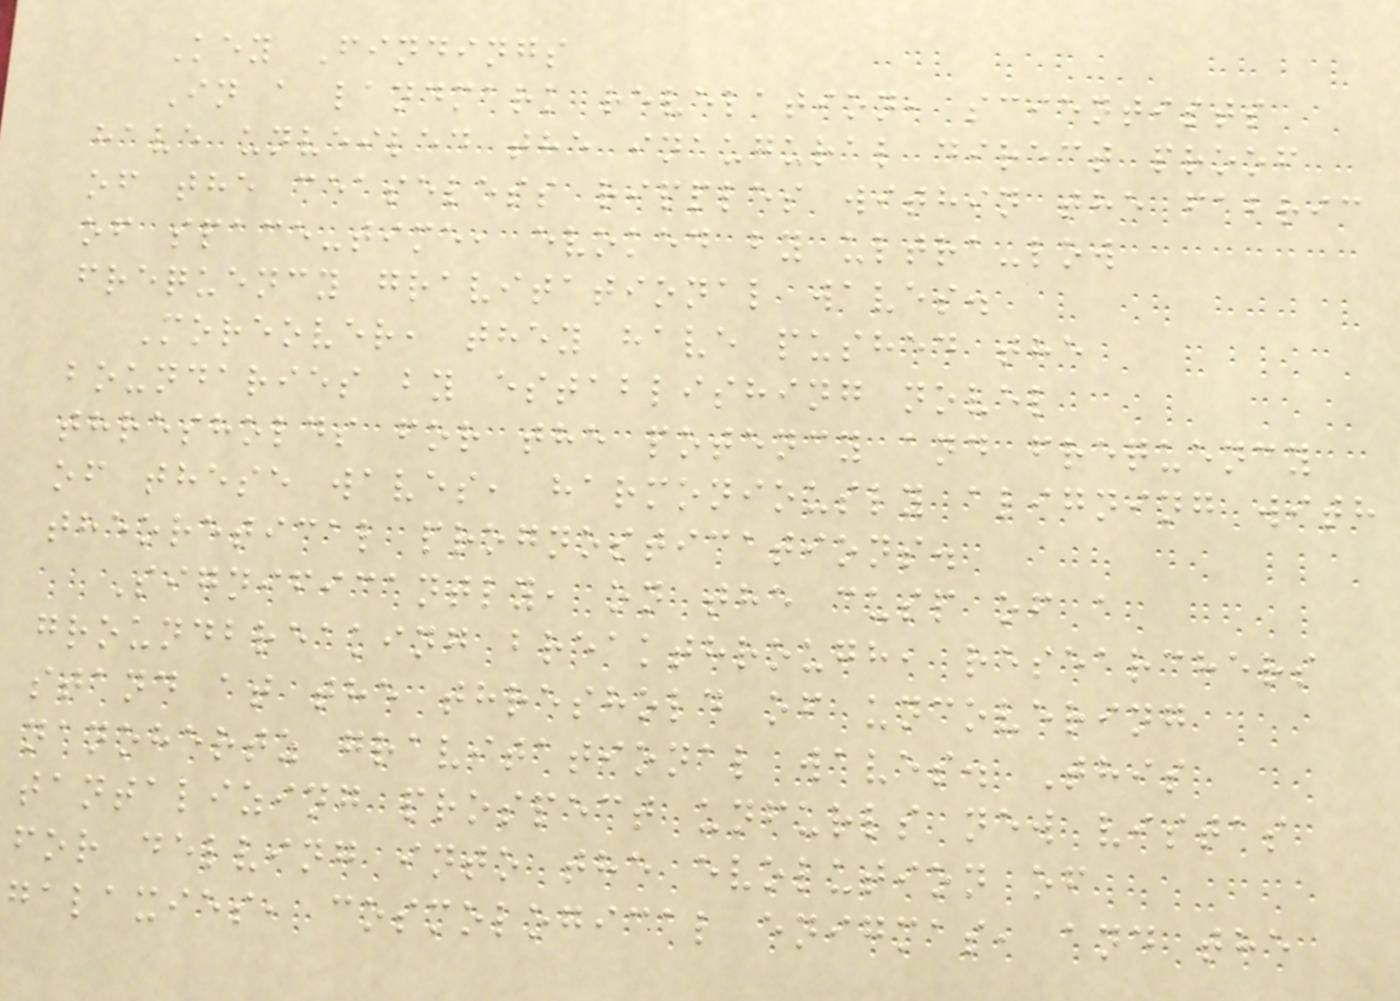Key Findings
In a landmark revelation, scientists
have unveiled the inaugural direct proof
of the ceaseless ripples within the fabric
of space-time, evoked by ultra-low
frequency gravitational waves.
Moreover, they have pushed the
boundaries by establishing novel
thresholds for the potency and frequency
of these waves, harmoniously aligning with
theoretical prognostications.
Significantly, on the cusp of a
groundbreaking breakthrough, researchers
stand at the threshold of uncovering
nanohertz gravitational waves. This
tantalizing prospect unfurls new vistas
for delving into the evolution of
galaxies, cosmological enigmas, and the
